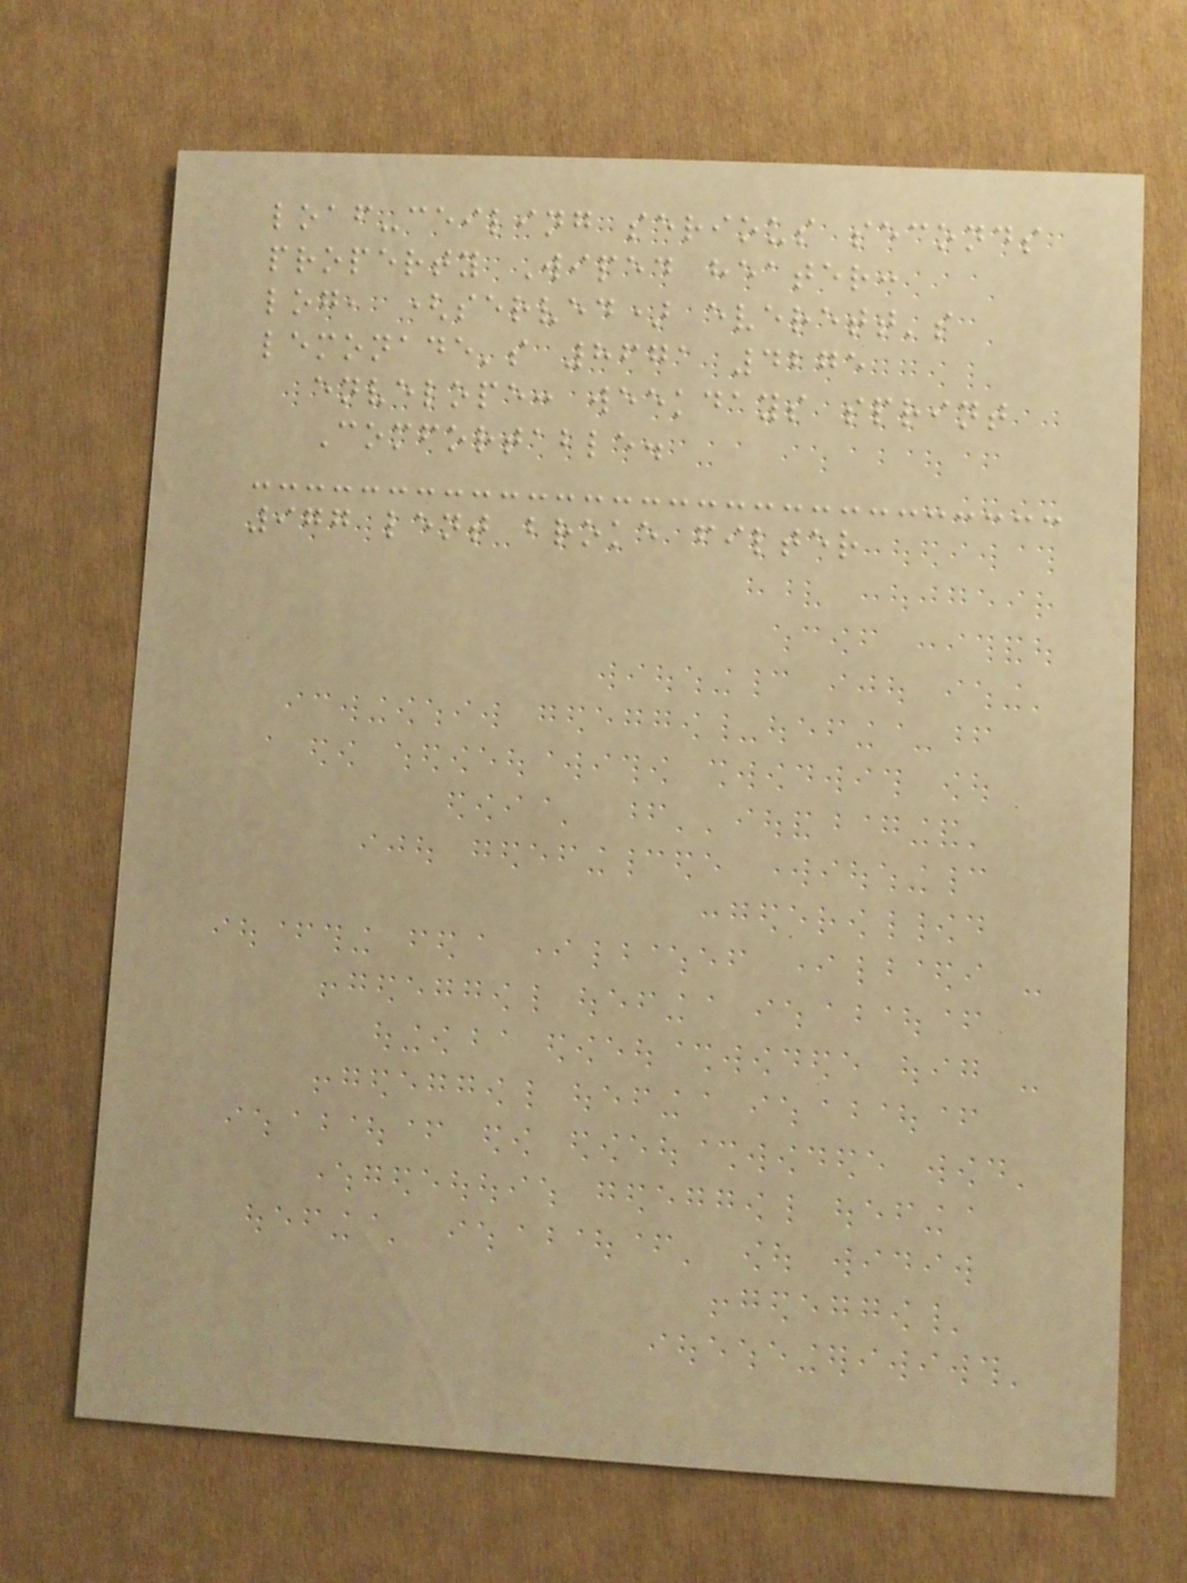loaf-ceiling serious seconds
property Wiped heater:
log, (served) everett's
lemonade's 8671 4275
envelope: weekdays sprint
Comfortable.
977 lent broke filter
